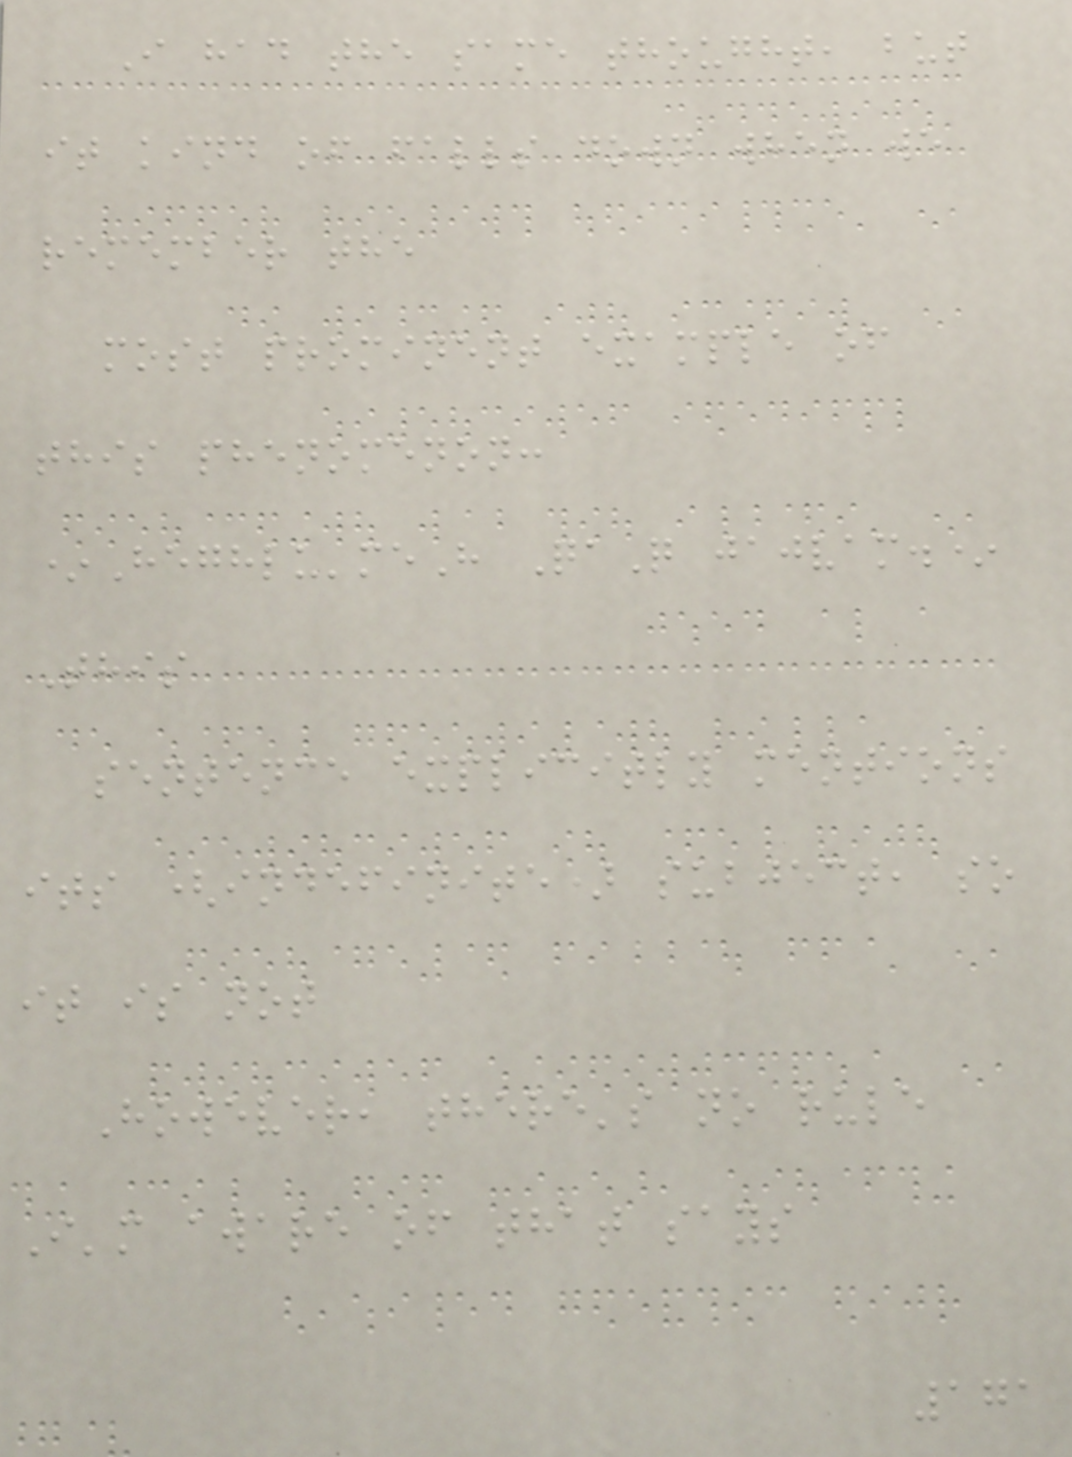I had the same thought, but
it kind of falls down when we
remember the
most prominent example of
this phenomenon:
*Heghlu'meH QaQ jajvam.*
This
sentence explicitly mentions
its (indefinite) subject, so
it is not
However, there's no rule
I'm aware of that says
171
